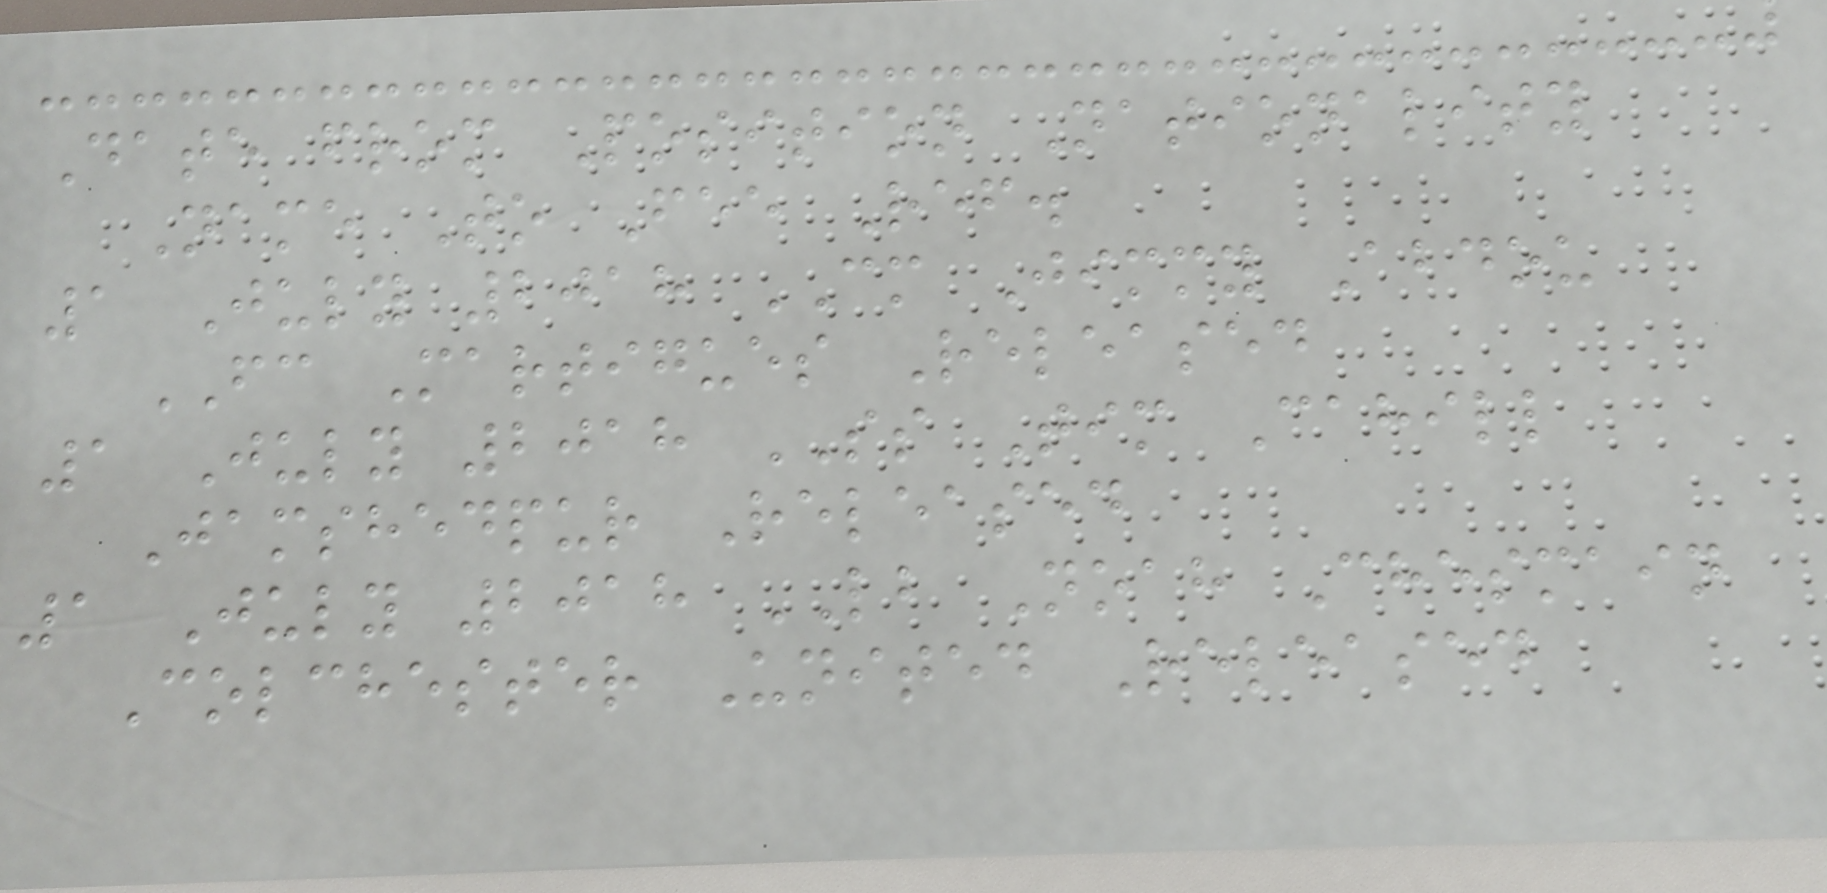Date from Position Nationality
Name To Fee Ref.
1 July 2018 CM Jimmy Abdou
FC Martigues Released
1 July 2018 SS Tim Cahill
Jamshedpur Released
1 July 2018 LB Noah Chesmain
Colchester United Released
